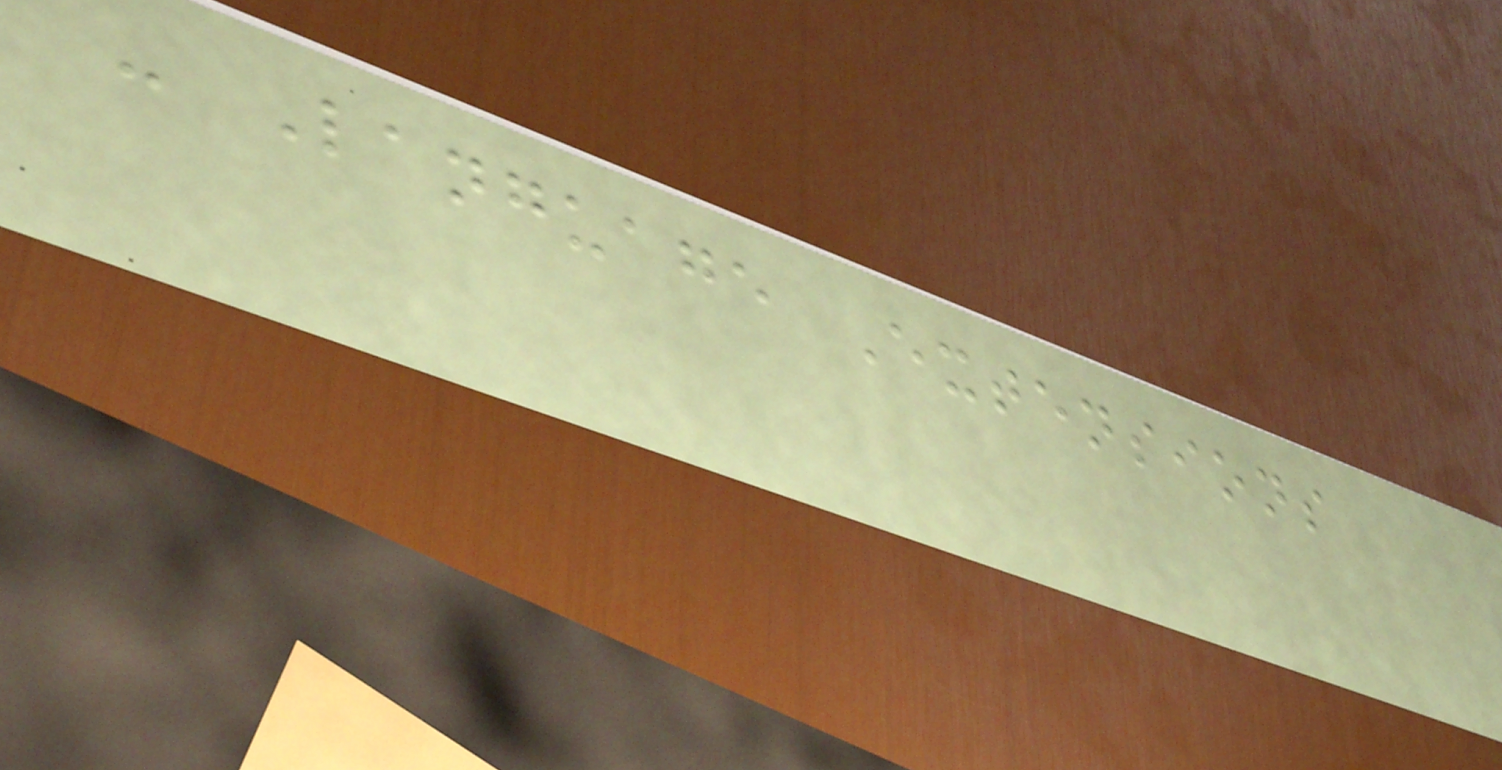- Language Extensions
